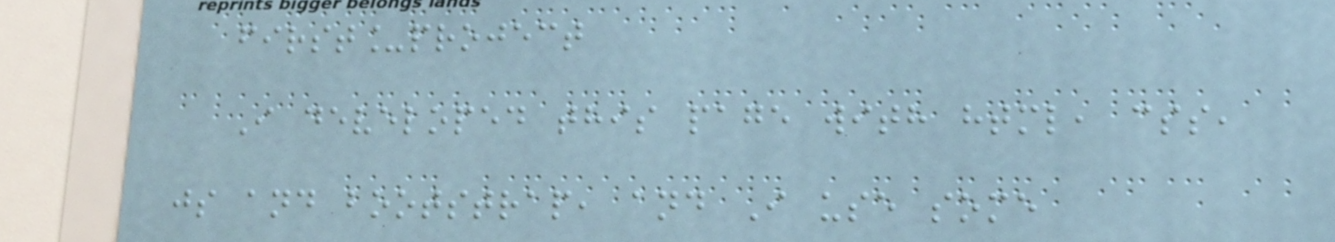first_project
I developed this page with html, css,
js and bootstrap, and I use some
